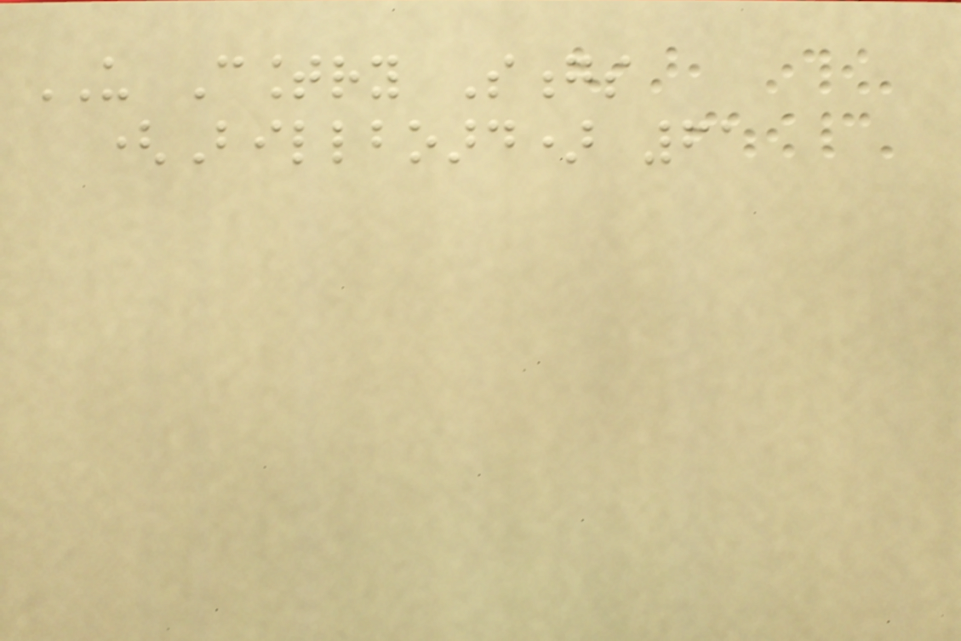US Country Songs
(Billboard) 61
